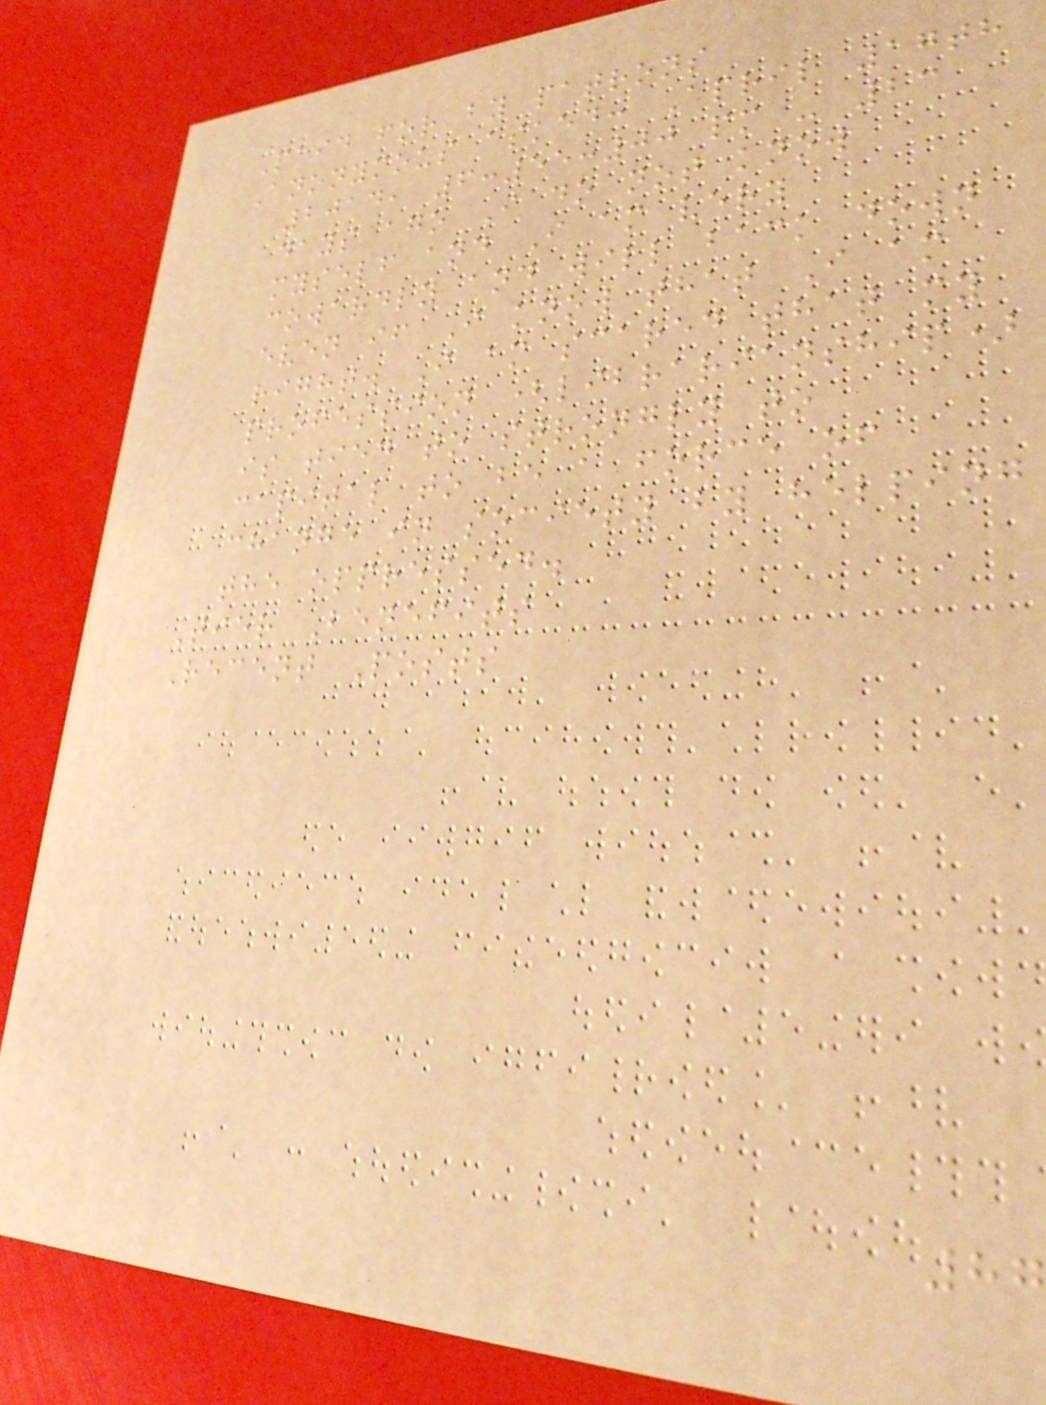Paid for by patrons
Anonymous asked: April 17th
2014, 6:55:00 pm - 23
days ago I do not know
myself and I am very
cowardly and will back down
even if I know that I am
right. I am scared that my
profession (librarianship)
is tied to strongly to
capital to be a force of
change in society by helping
the oppressed.
Tier Benefits
Recent Posts
87
